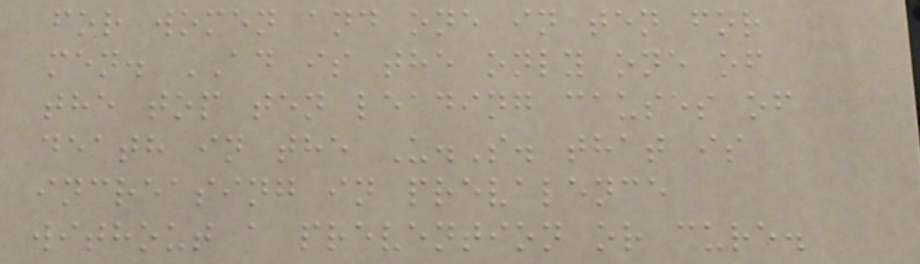for women and one in ten for
men. AD is the only one of
the top ten leading causes of
death in the U.S. that is
increasing in prevalence
without a prevention or cure.
